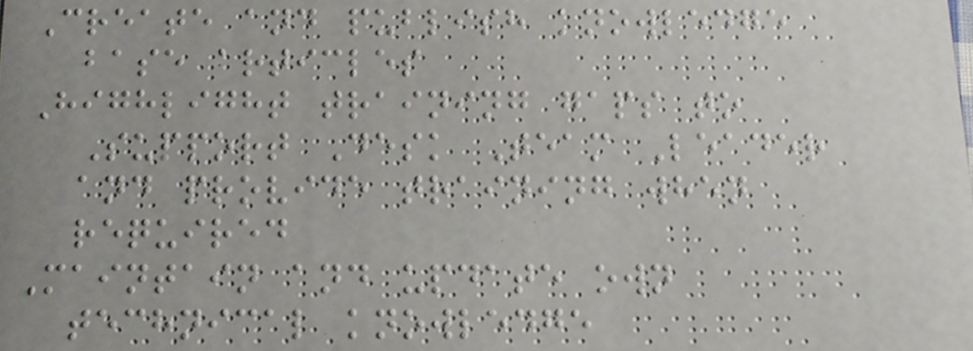Create and publish knowledge
base articles
Highlight training gaps to
Support Desk Team Leader
and provide training when
required
Maintain and update own
technical knowledge
